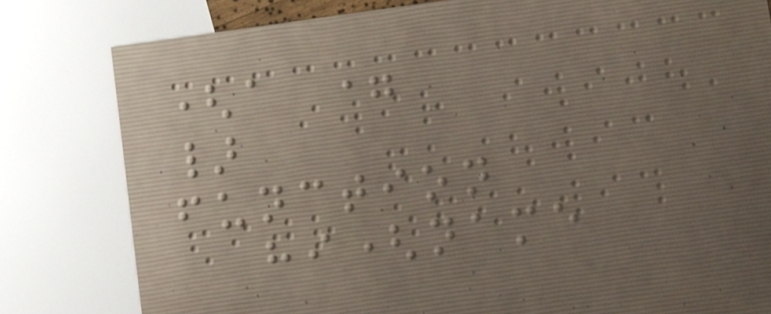(a =
}
function
hi(name
